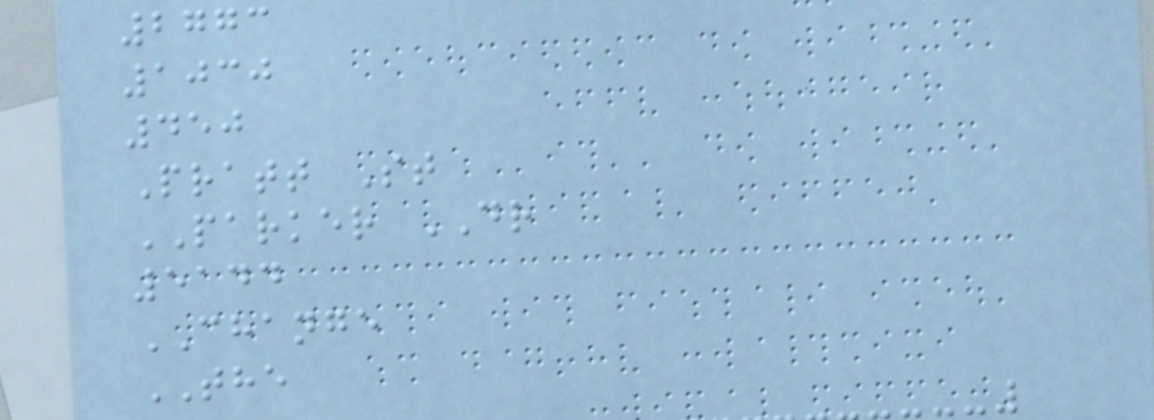2773
1030
450
Pratt St
PARKER DR
5144
CHANGE
THE
